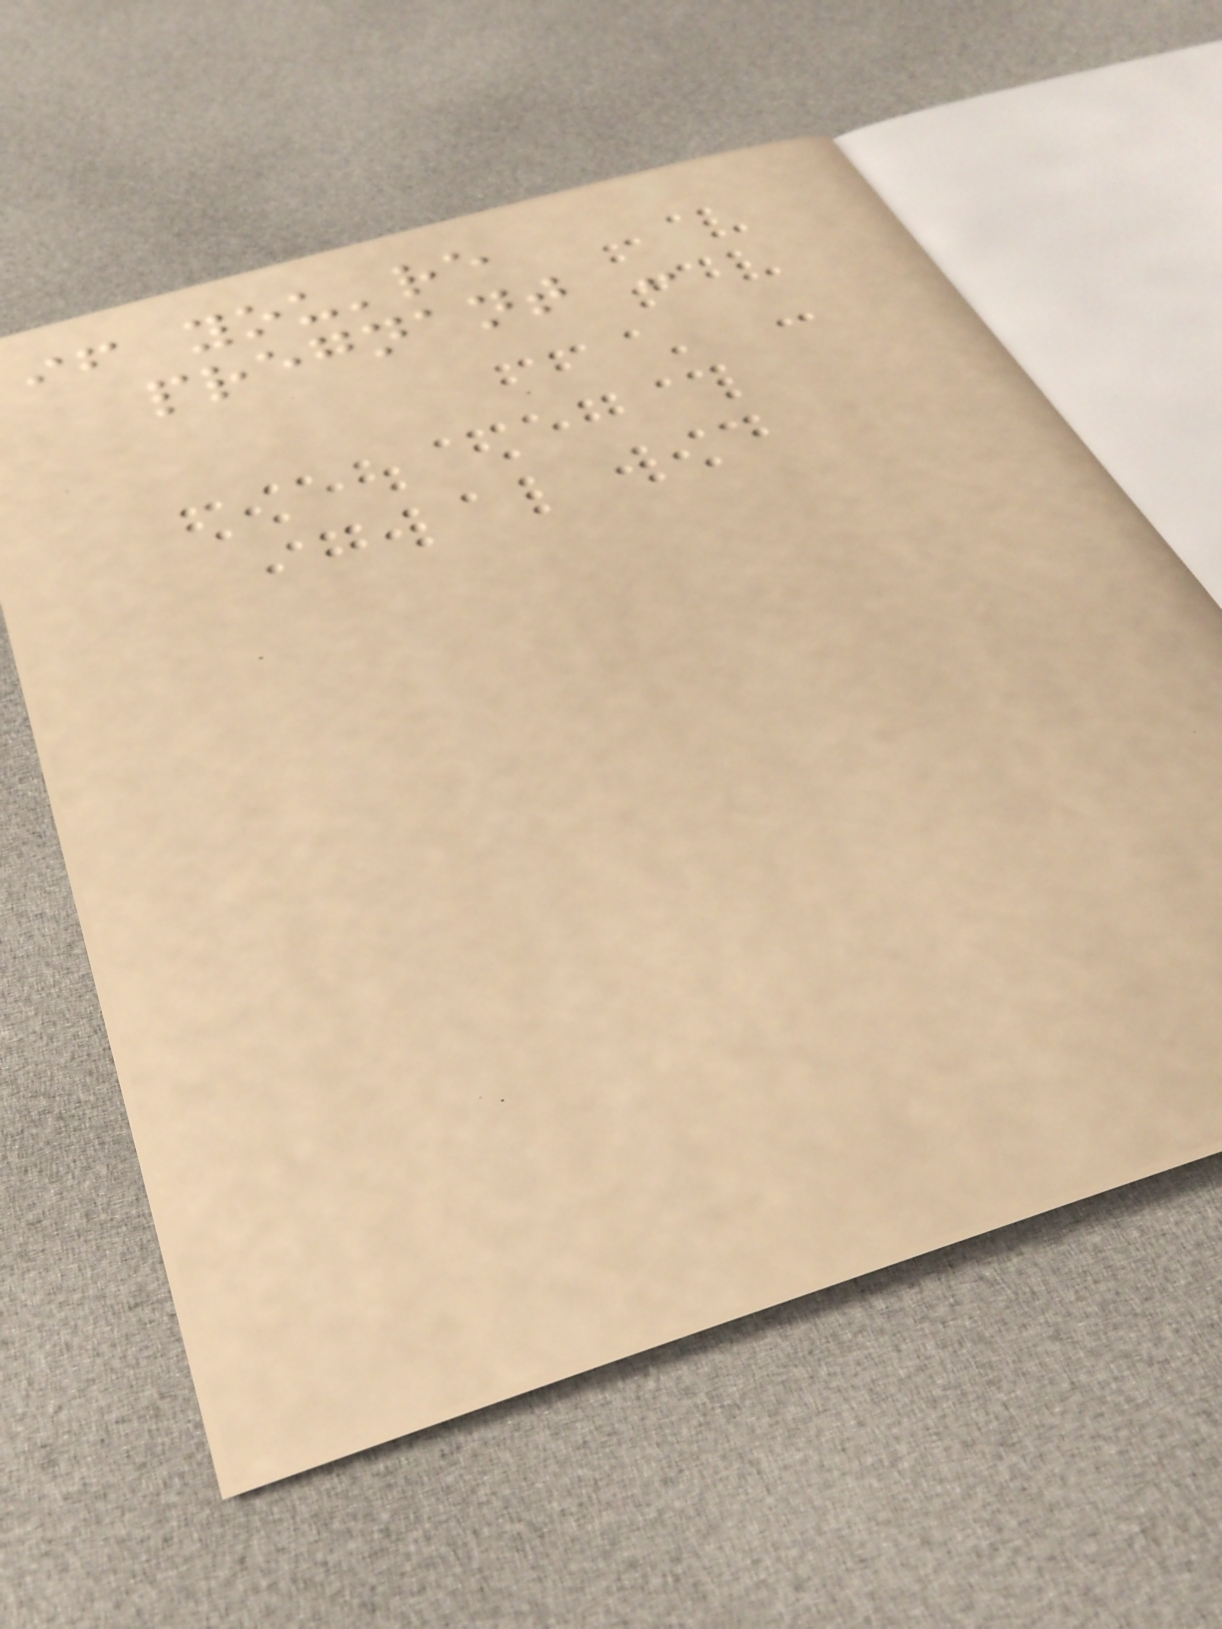if you're
pregnant -
